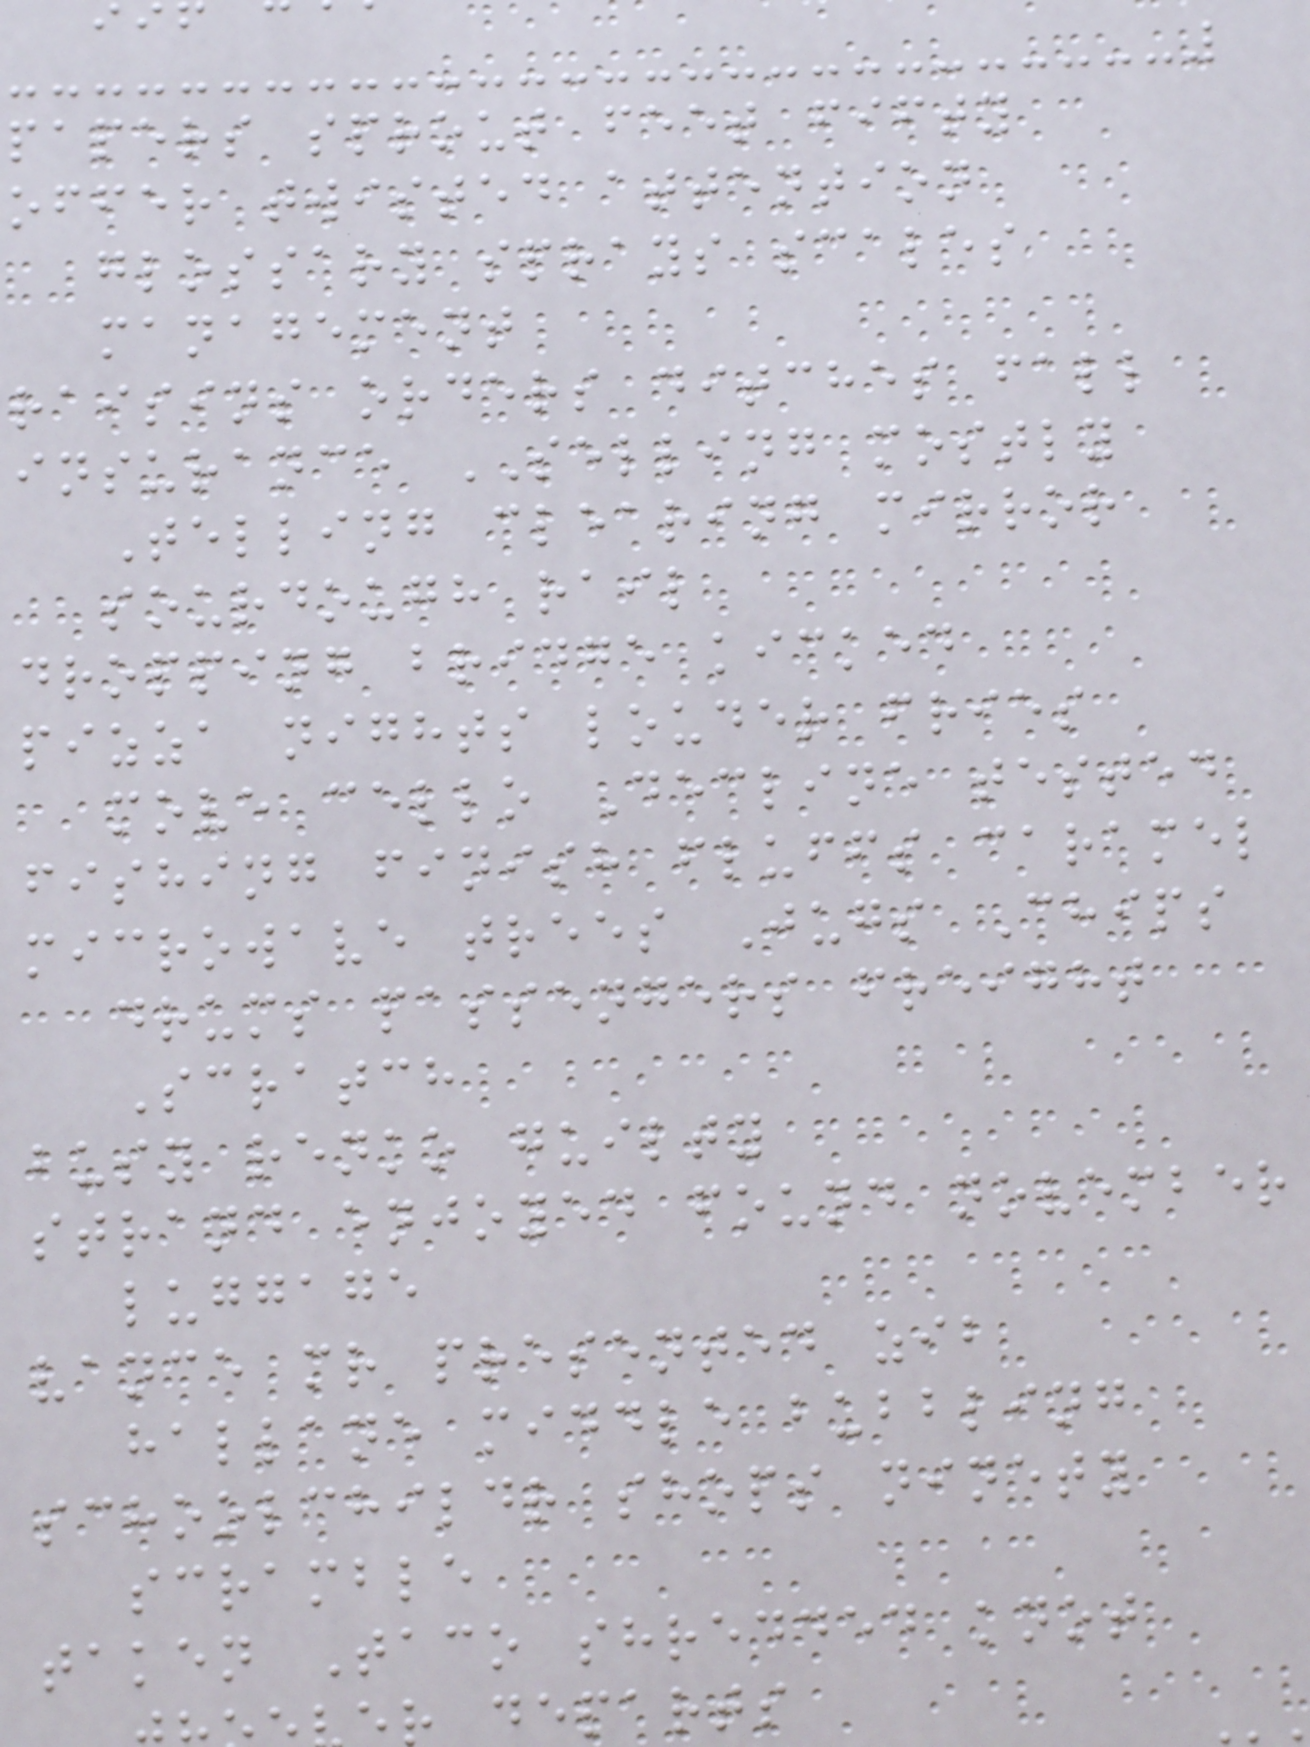papers sprout feet fifty
offer twisted attention
glossary sprays scales
management
raisins orders ditches fall
insurance SELLING mostly
Telling clearing mirror
sourdough rail
dropping bridge kicked
pizza nights louder fries
move cello Decline tested
fishing finish fluffs caramel
microwave trees Jugs Chips
drums passengers freight
Scratch
busy renko guilty
strand enjoyed found november
luggage
vance mr presented zib
hallane middle bubbling
schoolchildr shops ninety
scramble
taken Taco shredded knot
departs
